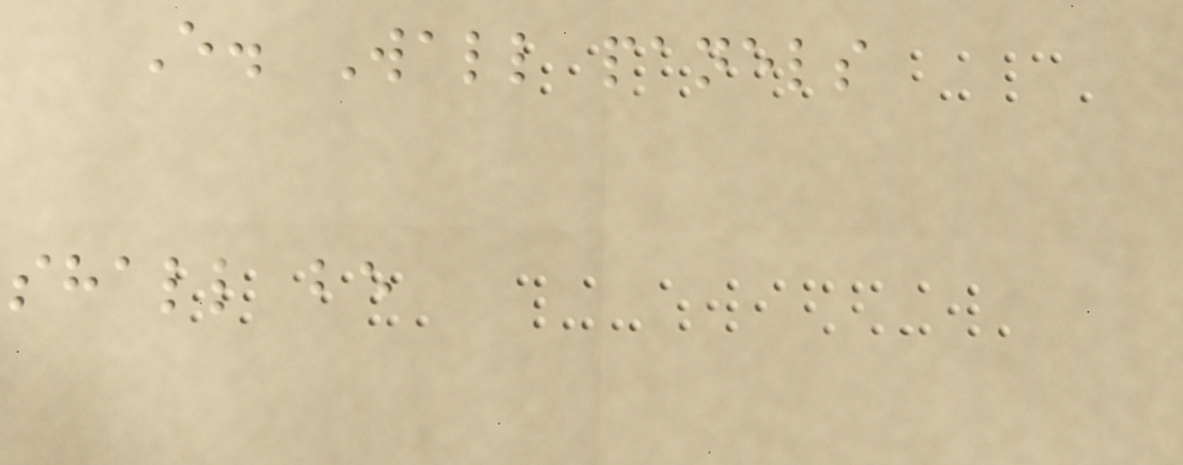E. Wall panels
shall be
